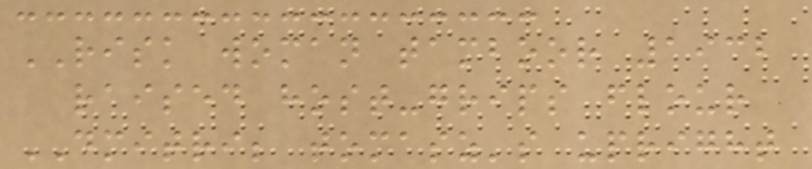RISK woman tamboor 1932
raised host-grips flour
DMITRI; tomasz's upright
